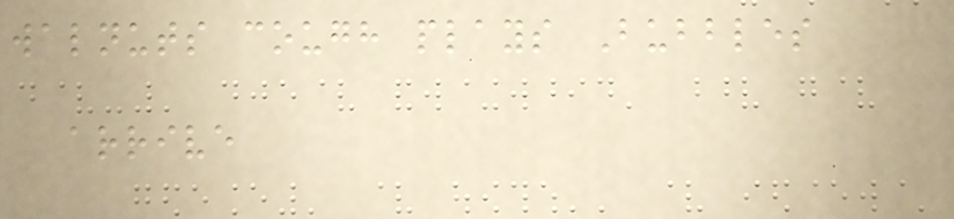walnuts cough plays Bubbles
arrive
